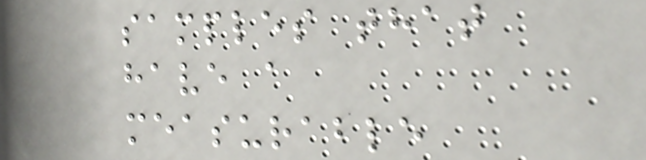samples that
have a
measurable
